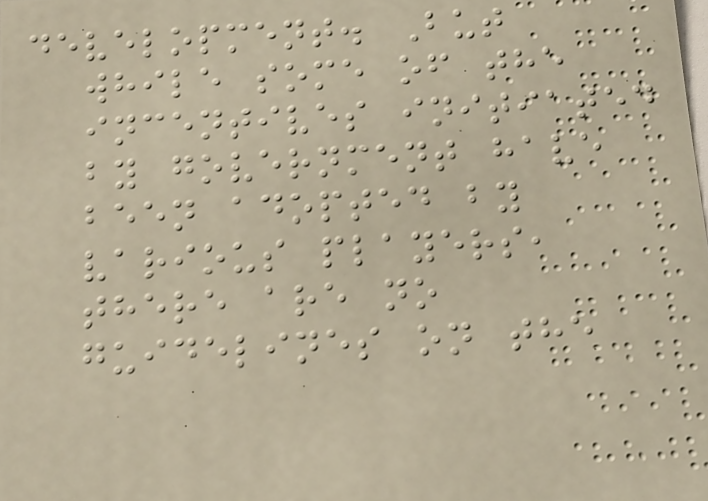development. But
while some of the
incentives initiated
by government have
been adopted by
various players,
there are no
guidelines on the
